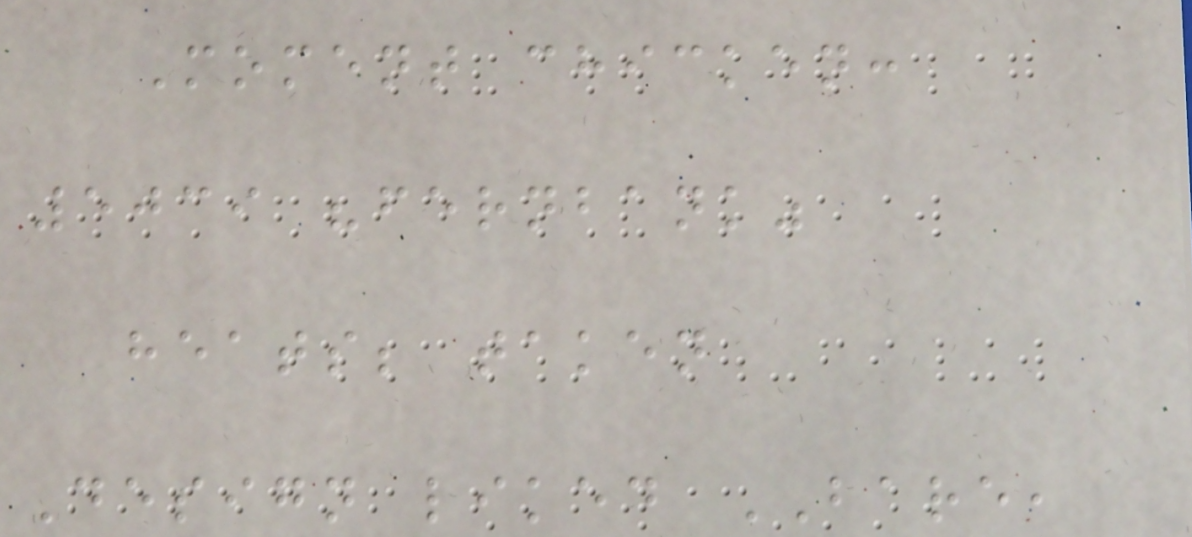Moment chicken:
5039 "fernbank"
heats; taken
Design liked BARE,
